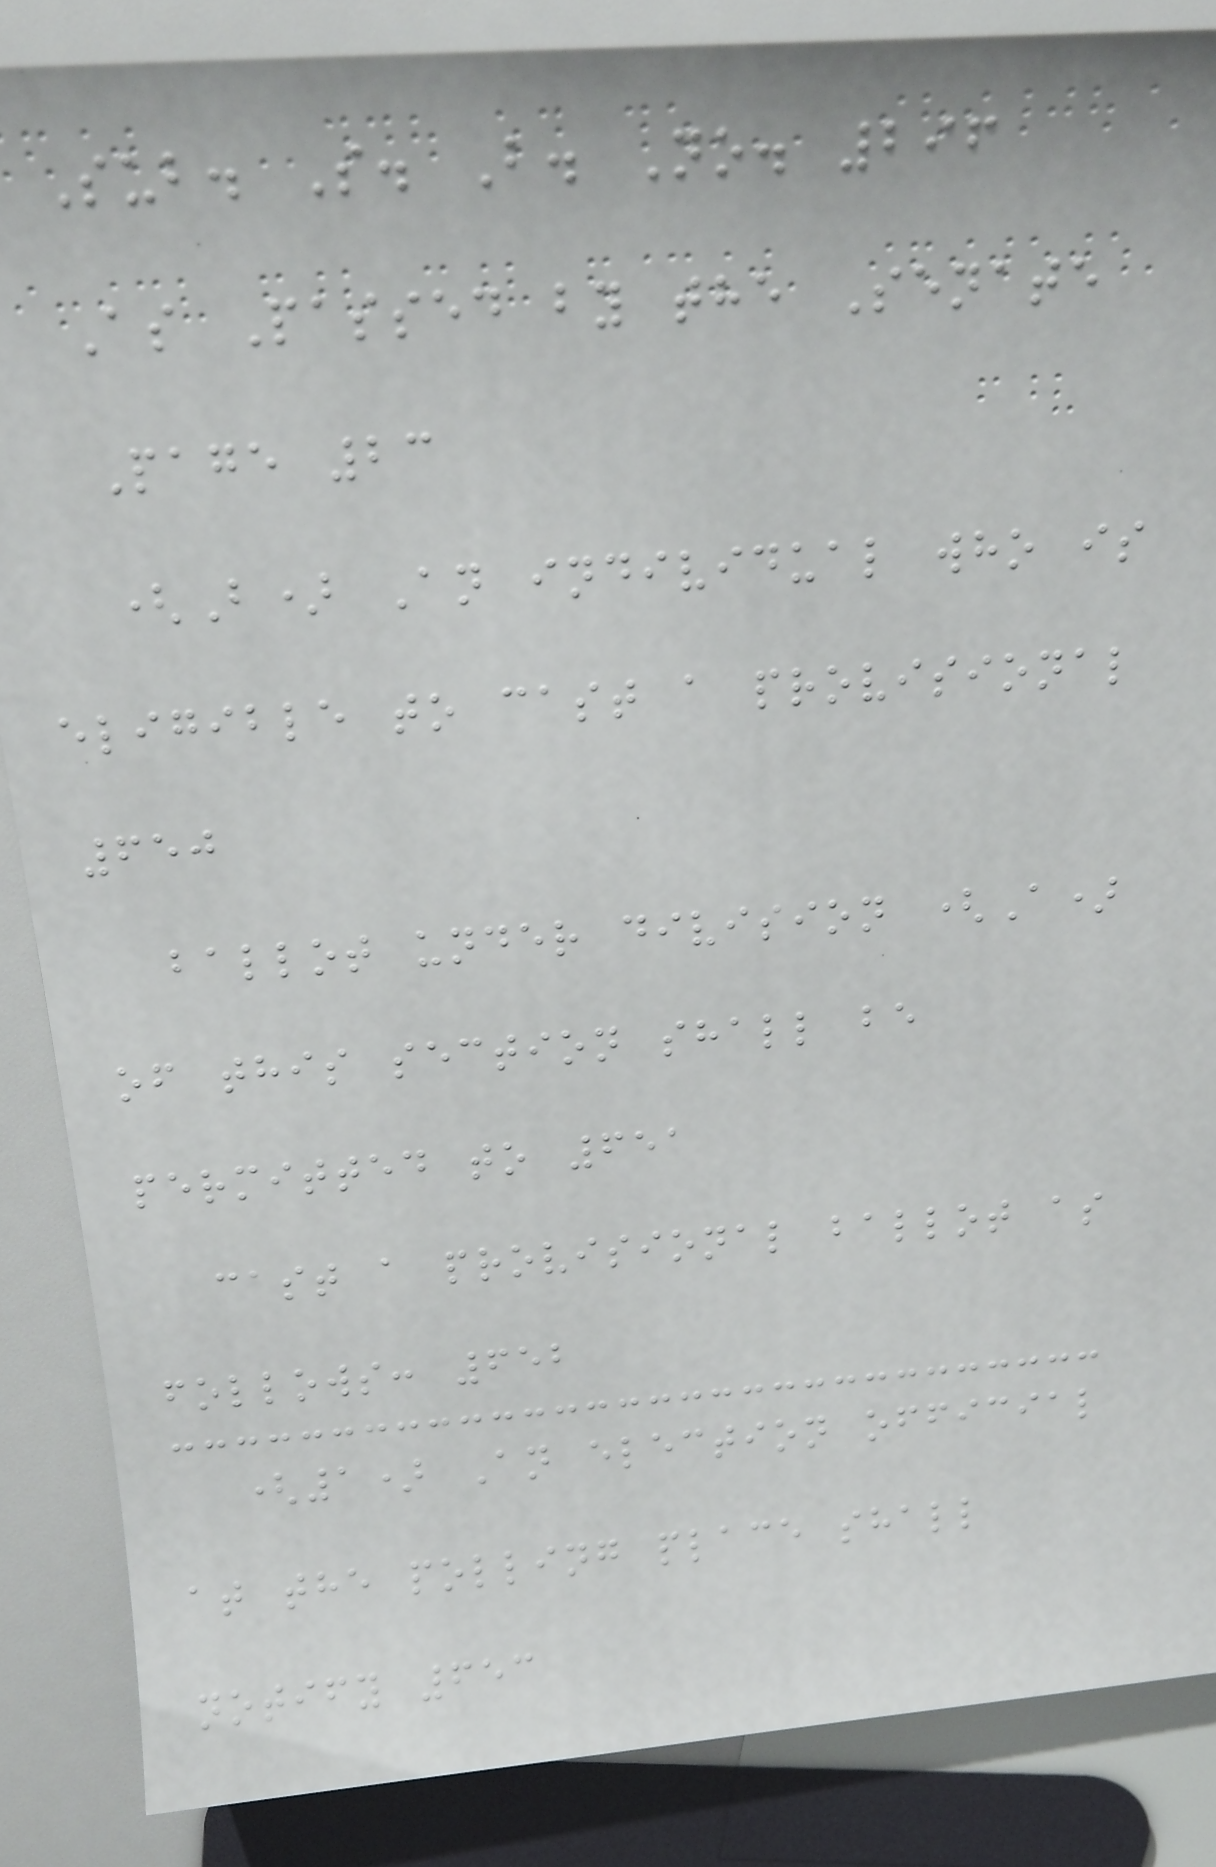Sub. S. B. No. 296
As Passed by the Senate
Page 23
(B) An individual who is
eligible to cast a provisional
650
ballot under division (A)
of this section shall be
permitted to 651
cast a provisional ballot as
follows: 652
(1) An election official
at the polling place shall
notify 653
